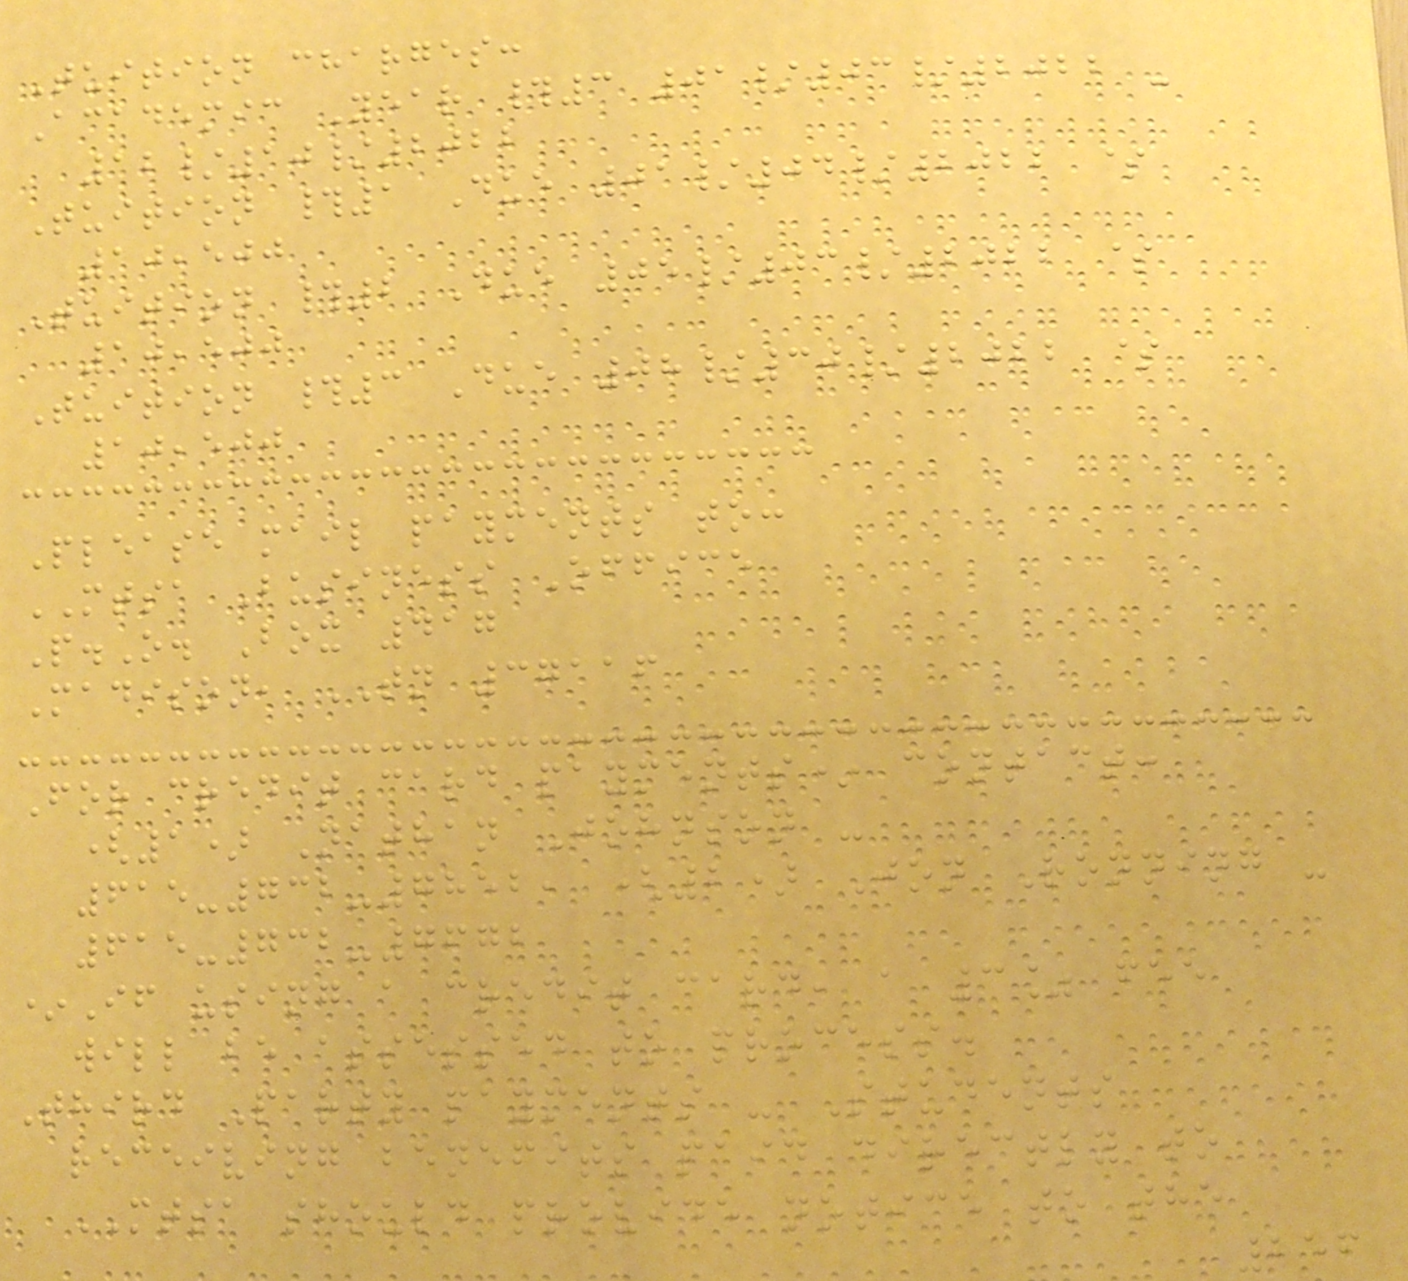Tuition charges:
Academic Year #3 01/03/2022 -
12/10/2022
Tuition #1 Due 01/04/2022 $
10,500
Tuition #2 Due 05/03/2022 $
10,500
Tuition #3 Due 08/30/2022 $
10,500
Please mail payments to:
MTSA Business Office
P.O. Box 417
Madison, TN 37116
For credit card payments* contact:
(1) Nathan Johnson -
615-732-7852, (2) Jon Ronning -
615-732-7672
*If using a credit card, a 3% fee
will be assessed to process.
Third Party payments - Students
receiving benefits paid directly to
MTSA should provide notice to the
256
